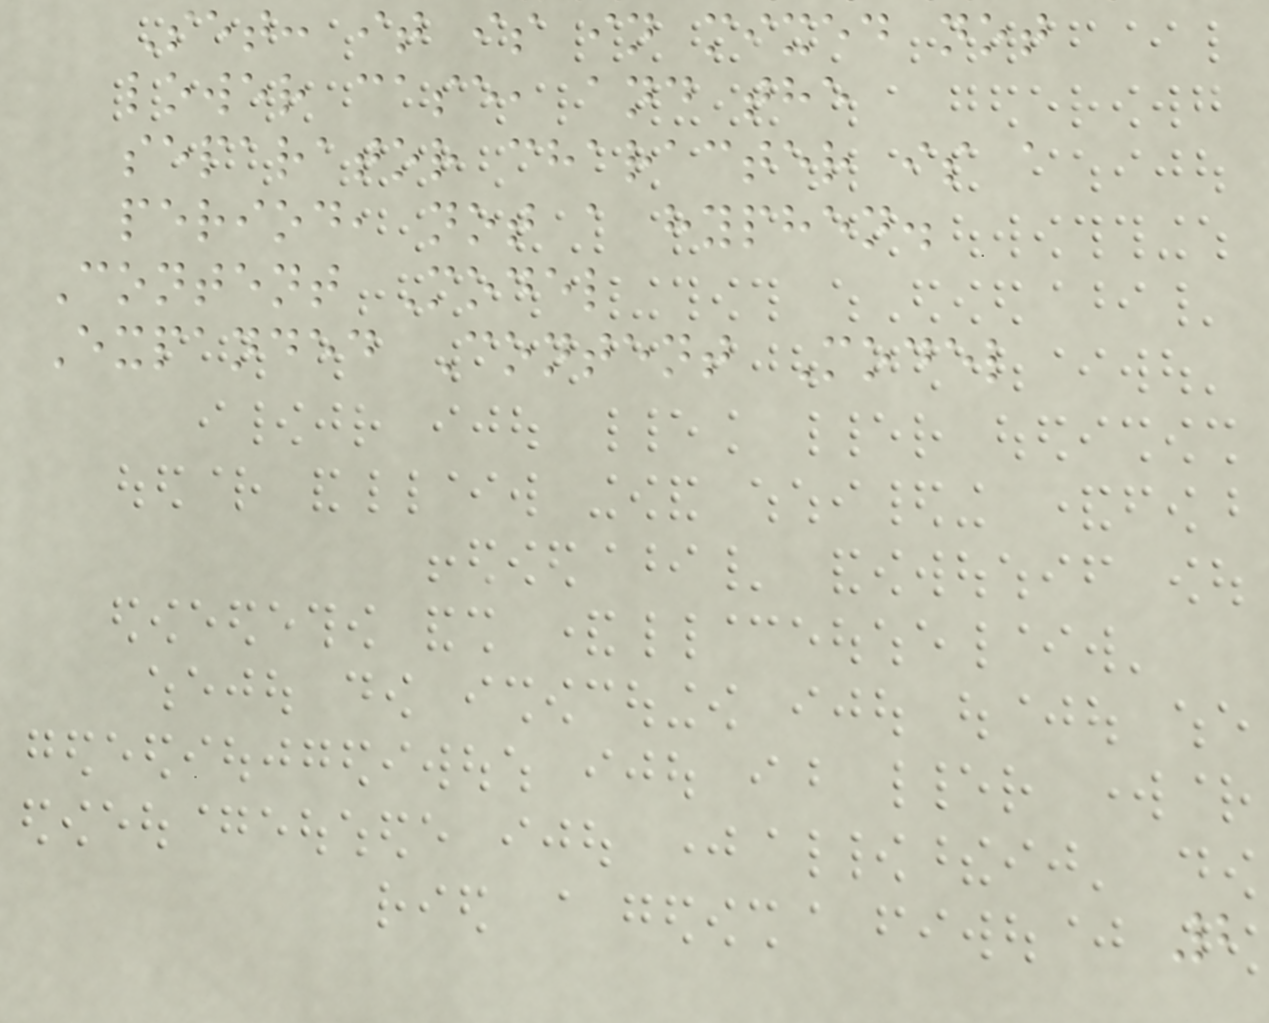Set: it is in mixed not
lower case, and the
separator character is a
period, not a hyphen.
Content Model
Expanded Content Model
2
